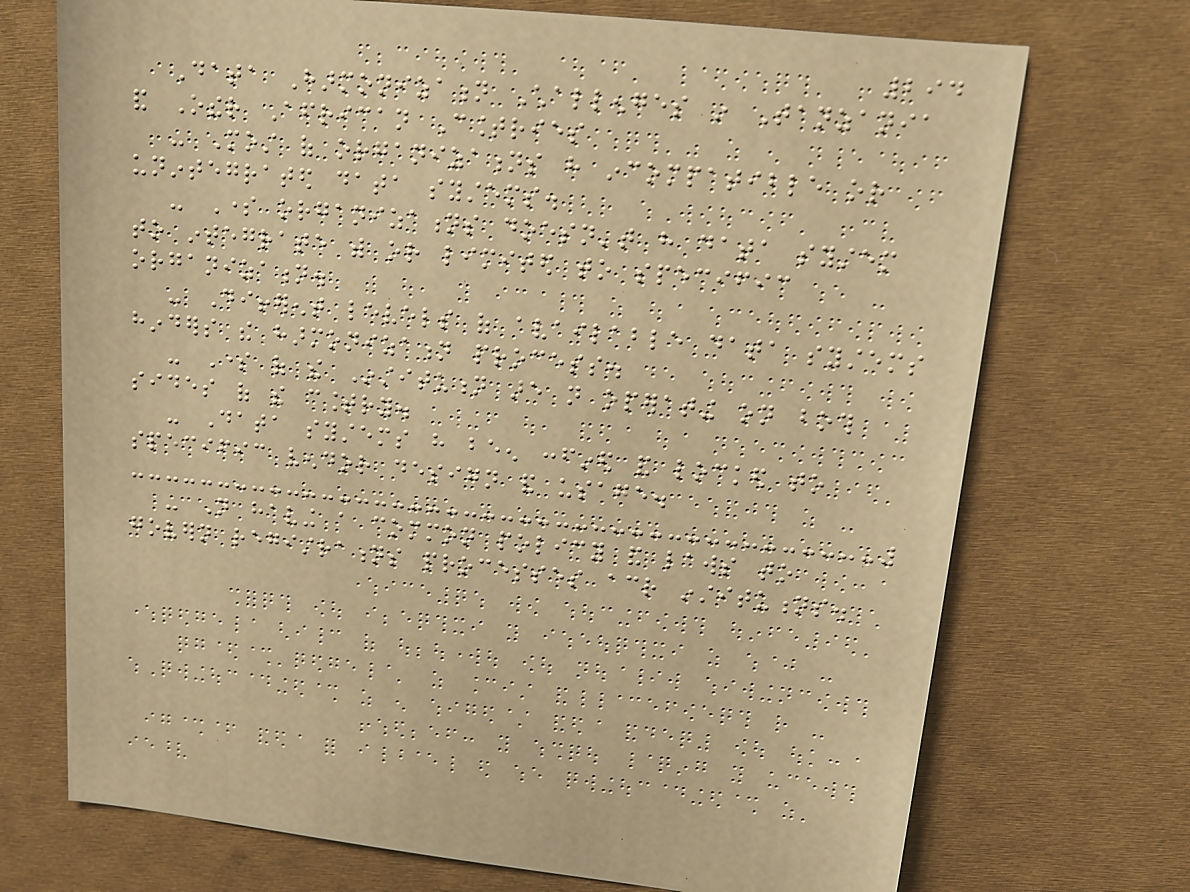294
Data Harmonization Challenges in Tanzania
and Other African Countries
- Most of organizations have incompatible or
unintegrated data systems.
- Some organizations doesn't have data system
to integrate with or limited to specific
organization.
- Different levels of available data systems
hinders the harmonization process.
- Some of the Institution are not operating on both
sides of the country.
- Data systems have been confined and locked to
specific vendor design and usage.
- Not having a common policy and laws to
govern registrations processes across institutions.
